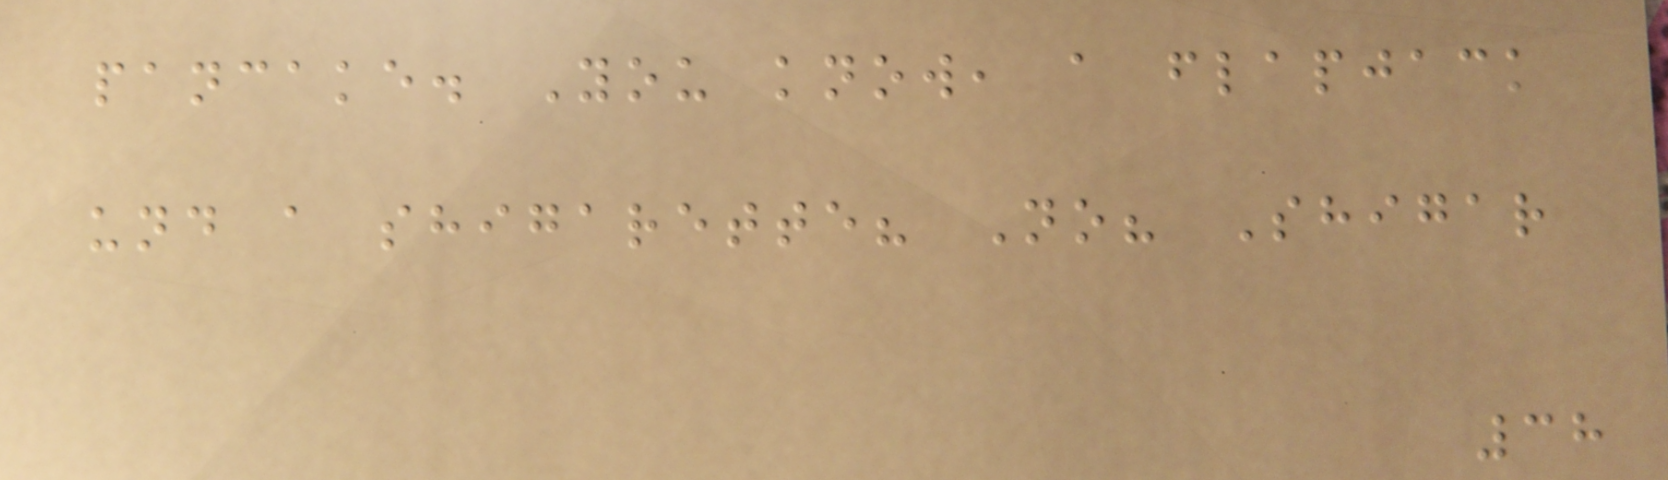pancake. You know, a flapjack
und a shigarette? No? Shigar
38
